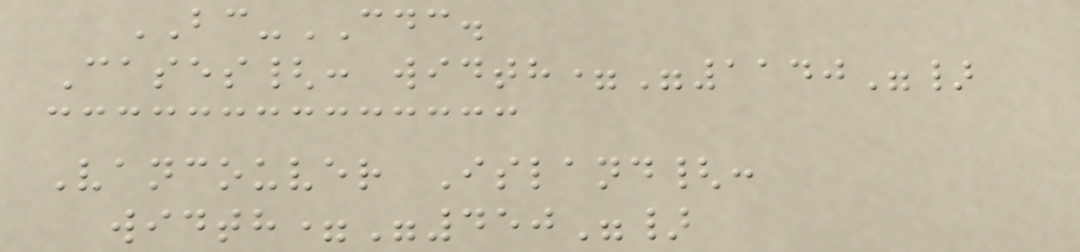BC-CDC.
Cases{: width="1140"}
Vancouver Island{:
width="450"}
